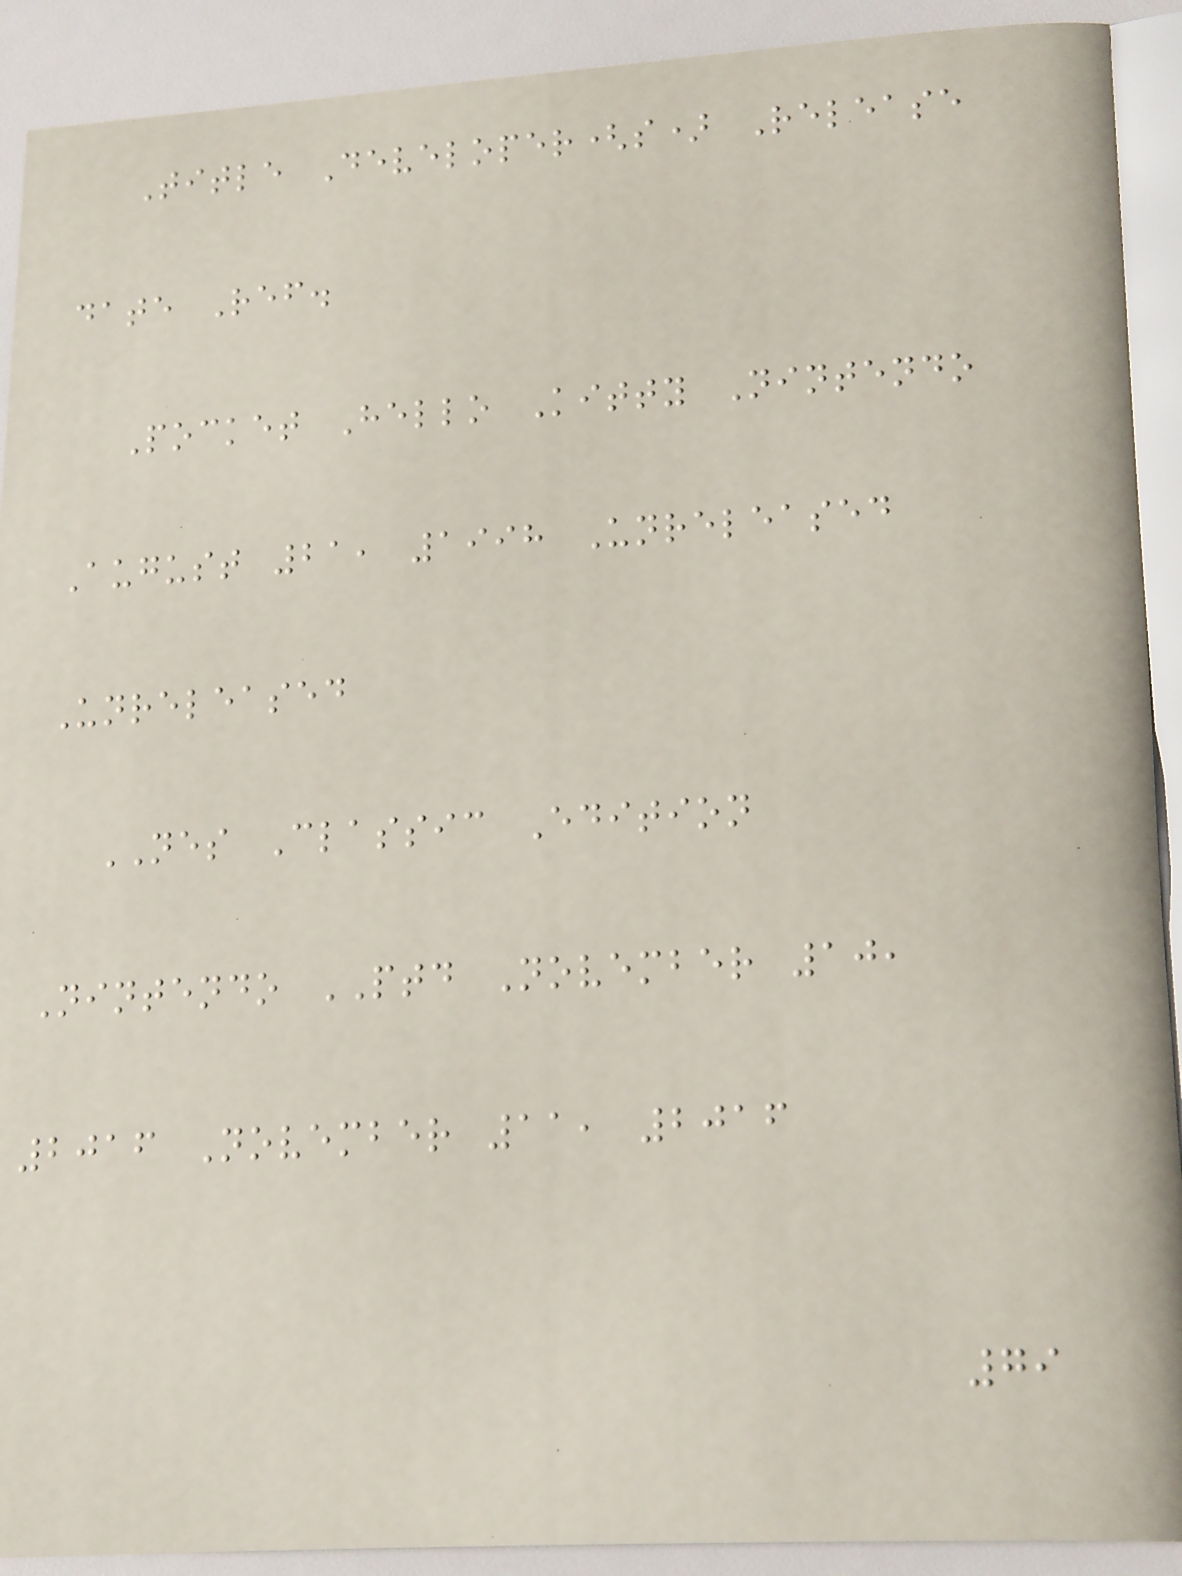Title Developer(s) Release
date Ref.
Pocket Hello Kitty Nintendo
August 21, 1998 Unreleased
Unreleased
NES Classic Edition
Nintendo PTD November 10,
2016 November 11, 2016
79
